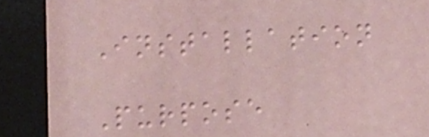Installation
Purpose
